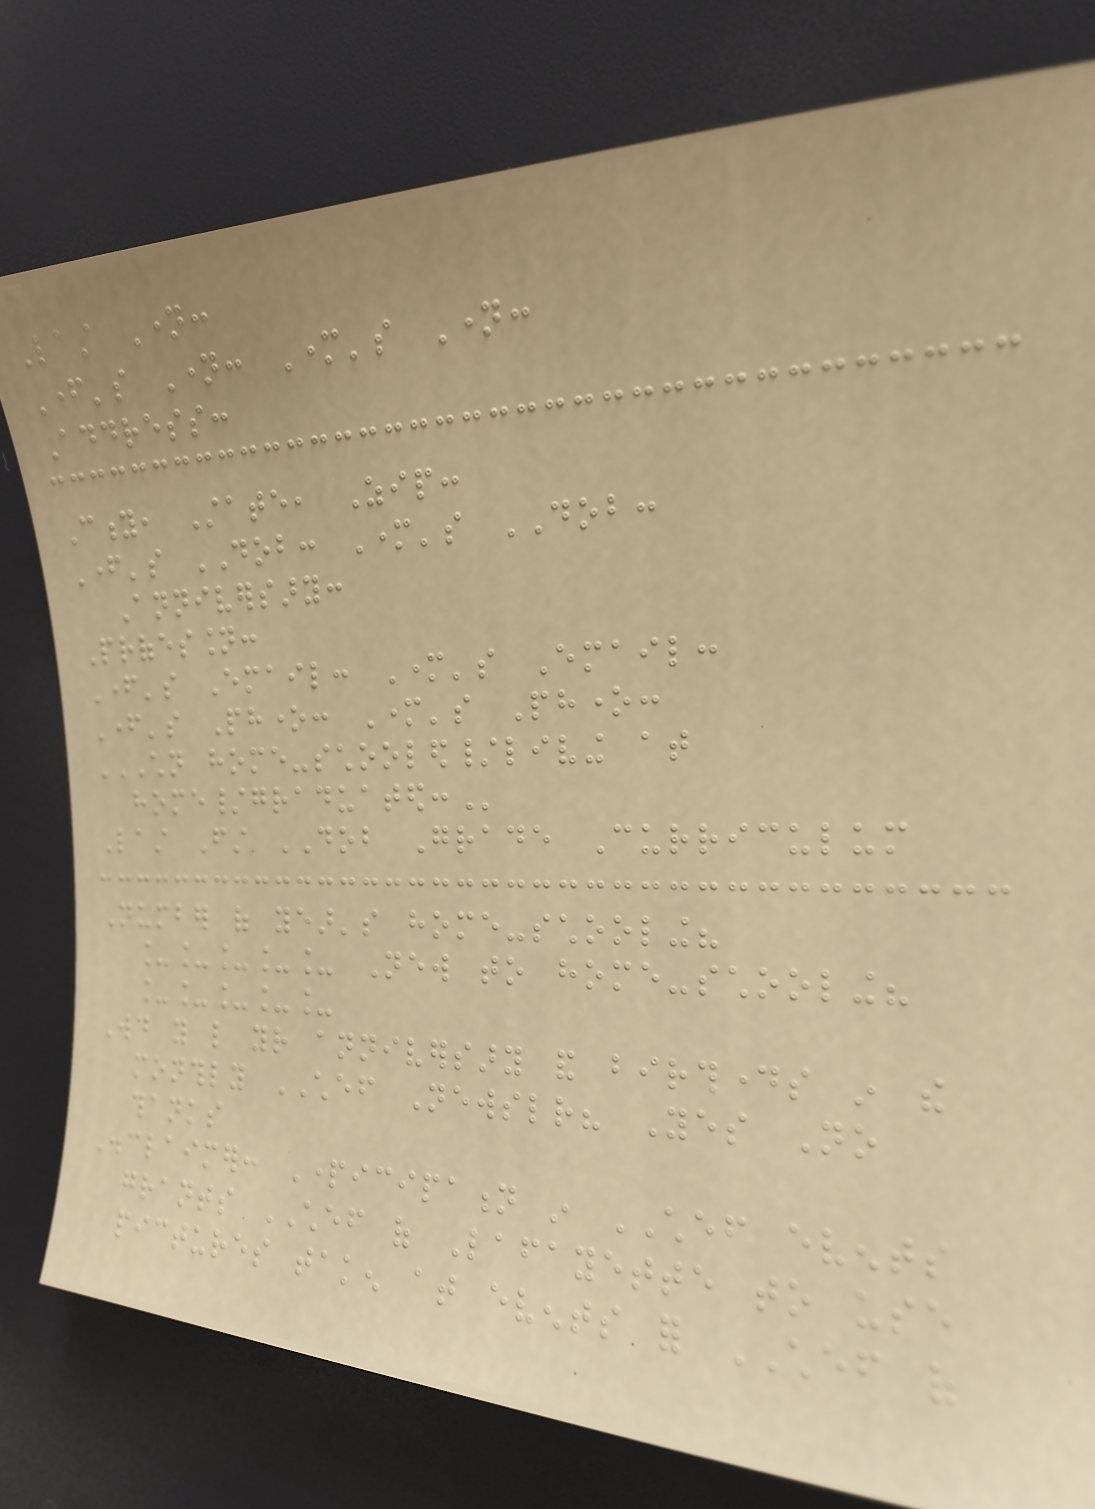Last Name:
Father's Name: Mother's Name:
Address:
City, State, Zip:
Father's DOB: Mother's DOB:
Anniversary:
Profession:
Father's Email: Mother's Email:
Father's Phone: Mother's Phone:
CHILDREN HOME-SCHOOLED/LIVING AT
HOME/GRADUATED:
Last First DOB Grade Curriculum
Number of year's home-schooling?
_____ New to home-schooling?
_____
Would you like your anniversary and birthdays in the
monthly CHEF Newsletter? Yes No
thanks
Disclaimer: Participation in CHEF events
grants CHEF of Lafayette to use
pictures taken at events for CHEF of
